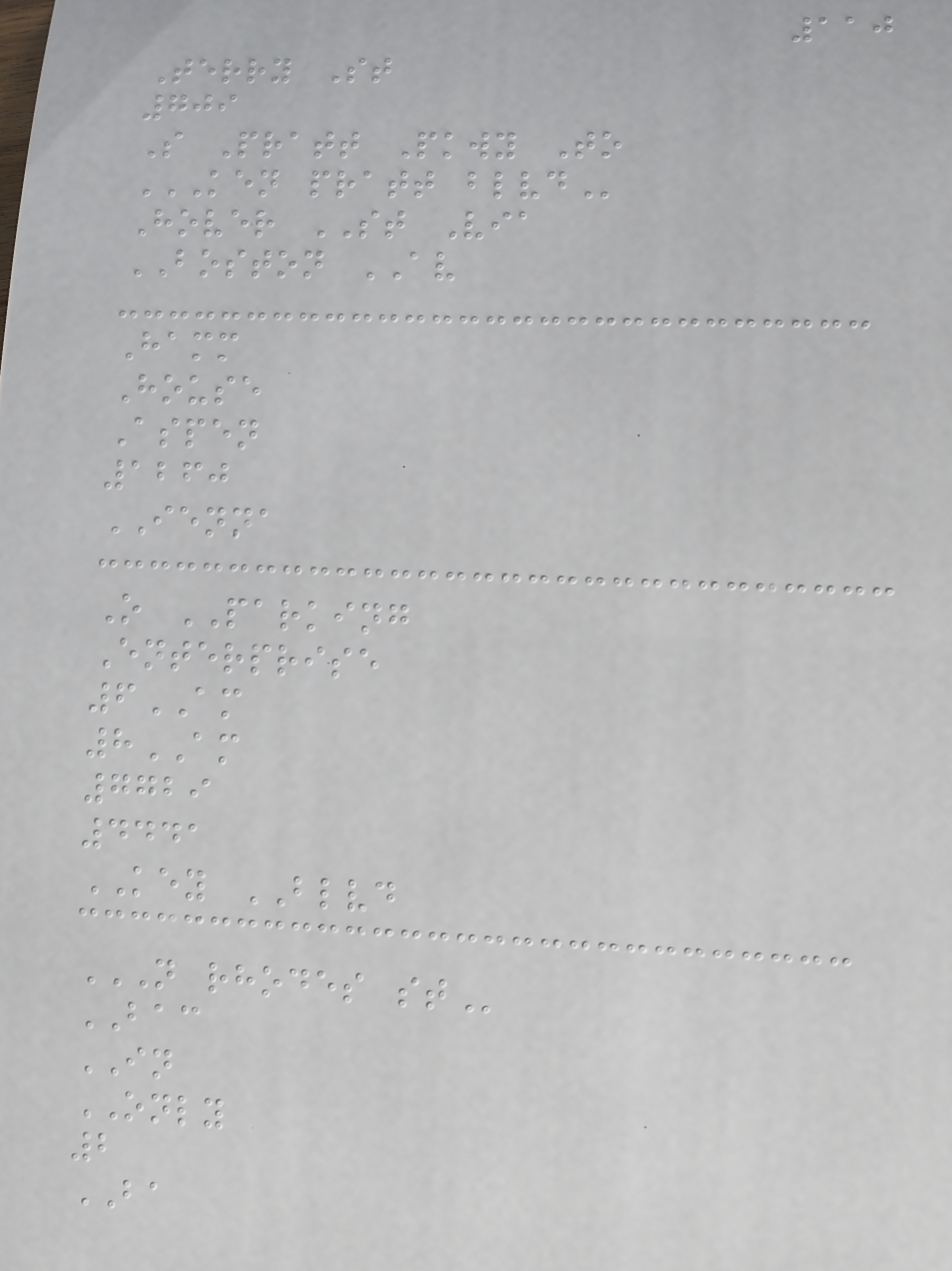110
Terry St
709
S Pratt Pkwy To
KEN PRATT BLVD
Hover ST Via
BOSTON AV
Hamm
House
Aspen
1260
IENNA
O PARKING
Enterprise
6AM
8AM
7729
4441
KEY BLVD
N RHODES ST
BAC
IN
ONLY
2
BA
